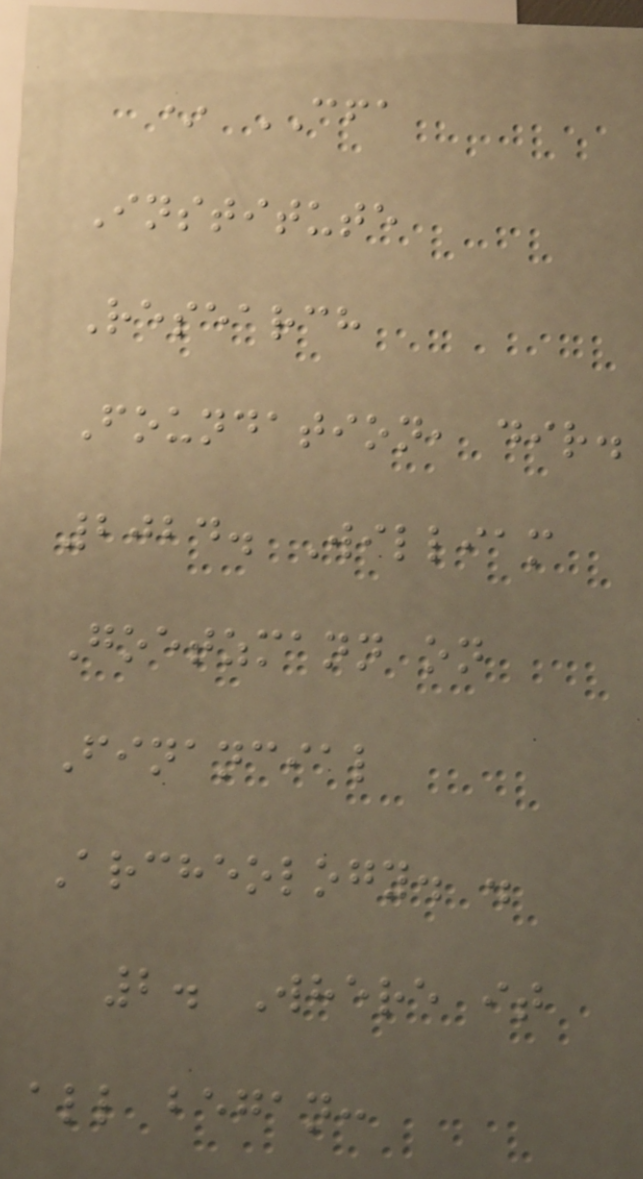* CFA
Institute
Research
Foundation, dir.
2024. William
Goetzmann on
Financial
Archeology. .
2. Where it
all began:
